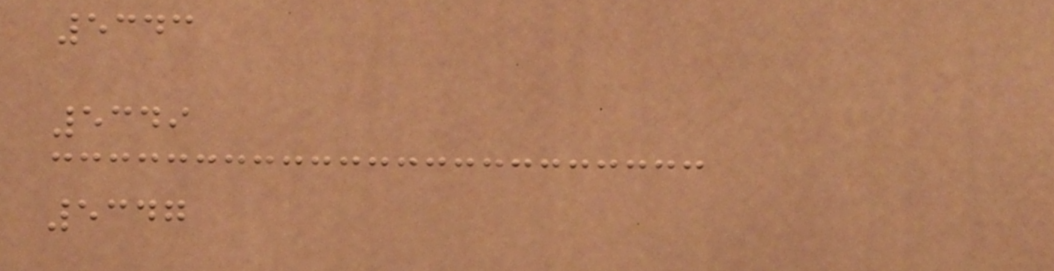5343
5349
5347
